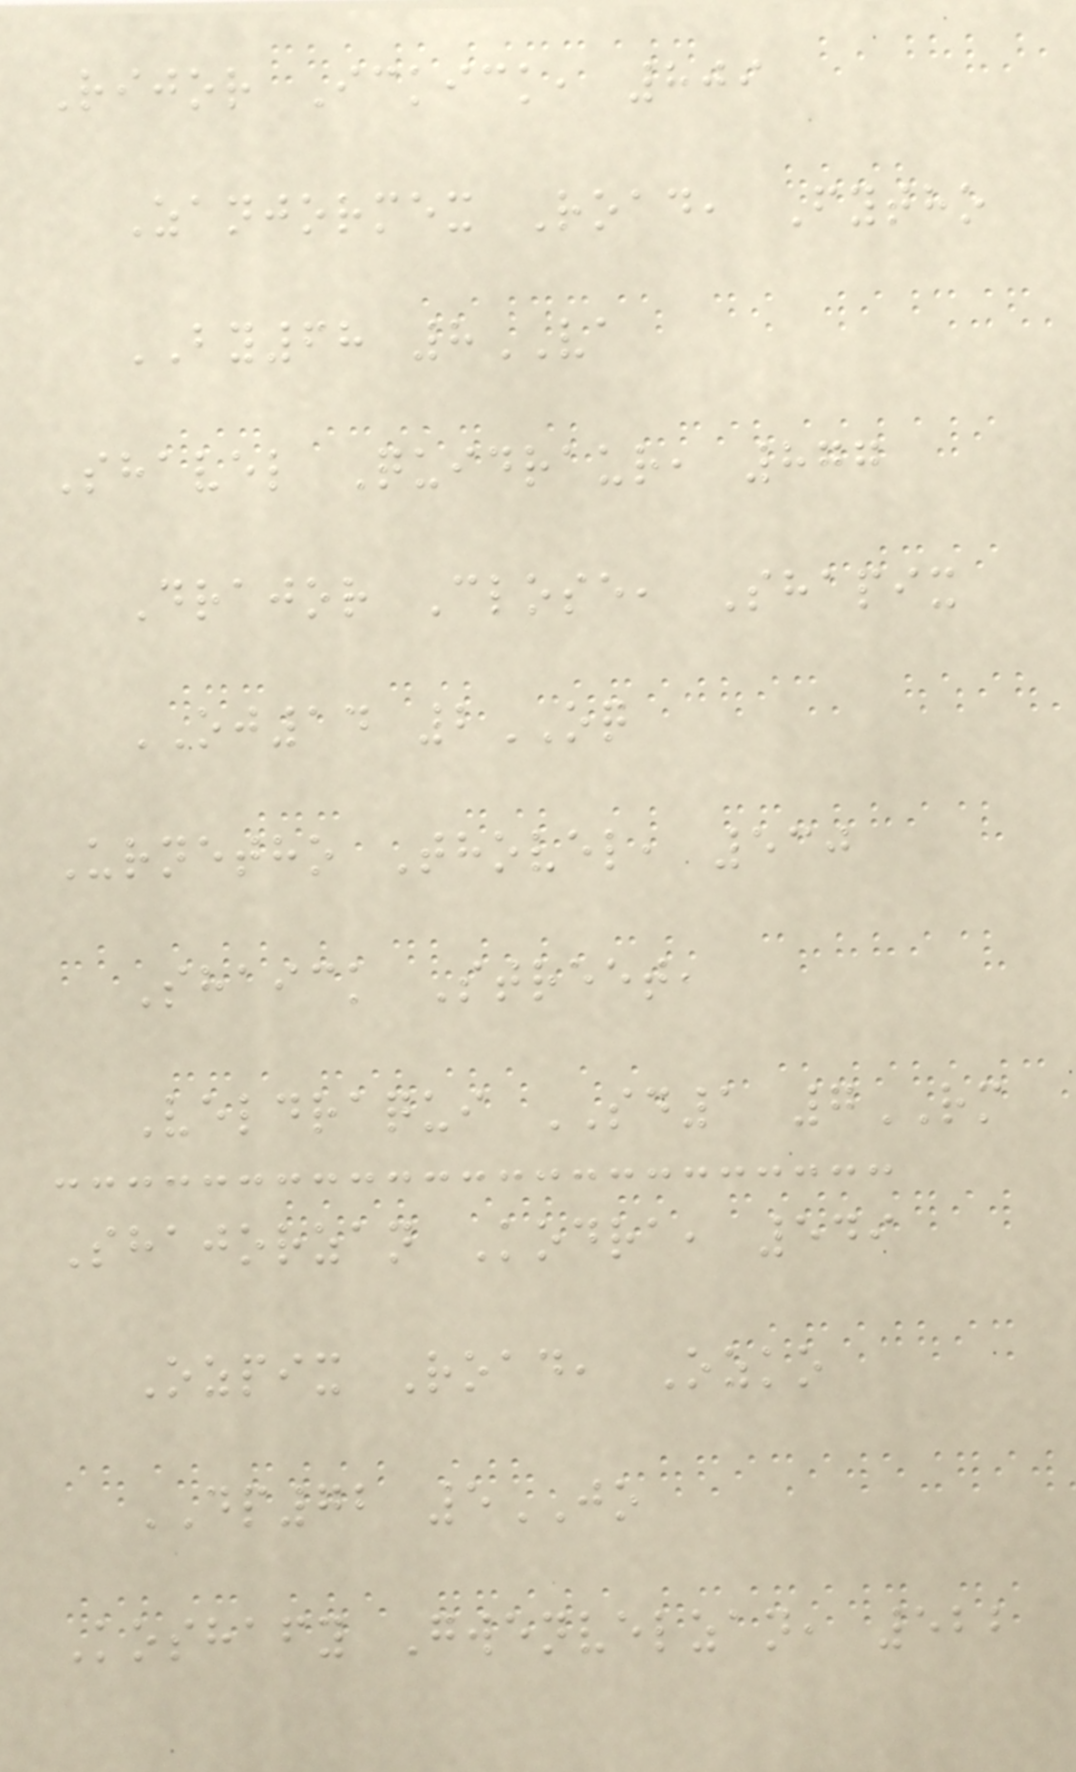Rijor Ickick, 809
Zanjormex Road, Fytho
BY68 8VA
Shavel Quidraur, 877
Drajor Close, Shapix
OJ14 2OQ
Urnetho Thovel, 530
Shaick Street,
Veldraqui SD1 7RM
Shajorzan Kodra, 549
Ozpix Road, Ozko
DP72 5JO
Koshafy Gwenvelzan, 522
